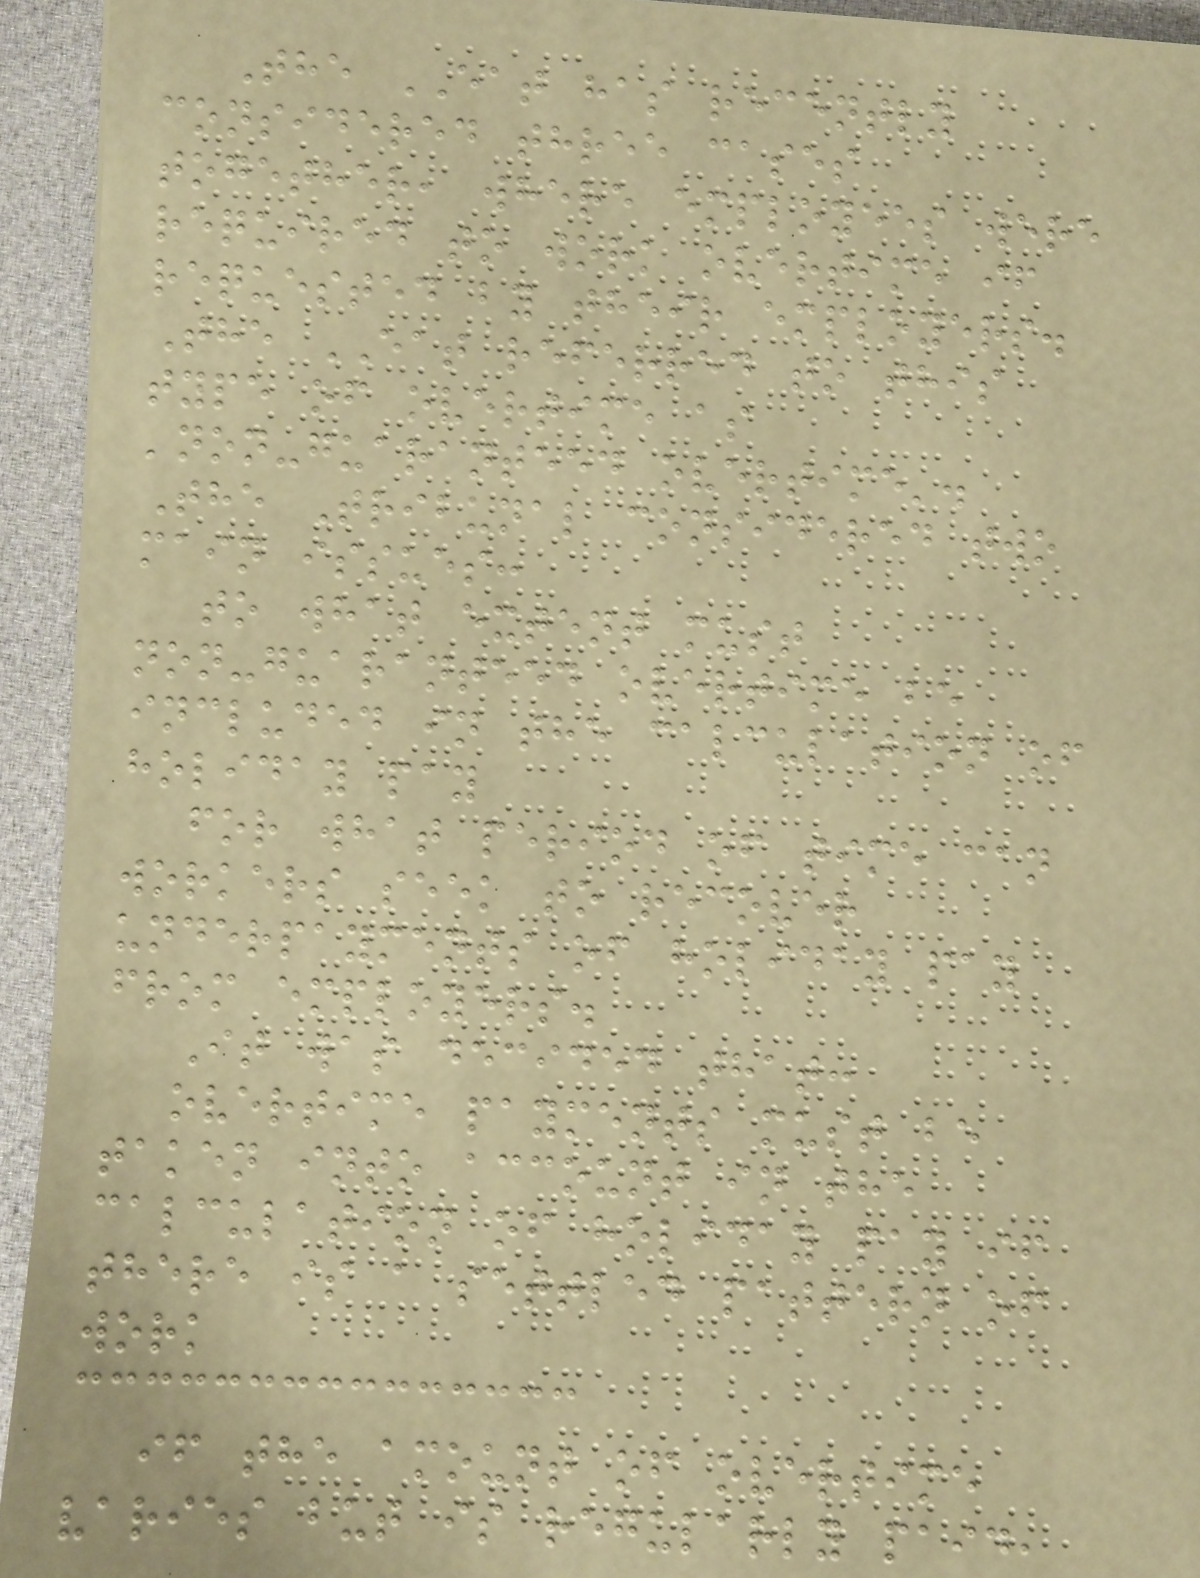The EAT has recently
considered three cases
together, where employees were
required to work overtime if
requested by their employers.
The EAT referred to this
type of overtime as
'non-guaranteed overtime'.
The Tribunal considered two
main issues:
to what extent must
non-guaranteed overtime be
included in the calculation of
holiday pay
for what period of time can
workers seek to recover
underpayments of holiday pay
from employers.
It was decided that:
overtime payments must be
taken into account in the
calculation of holiday pay if
there is a settled pattern of
work
if the amount of overtime
varies but is regularly paid,
